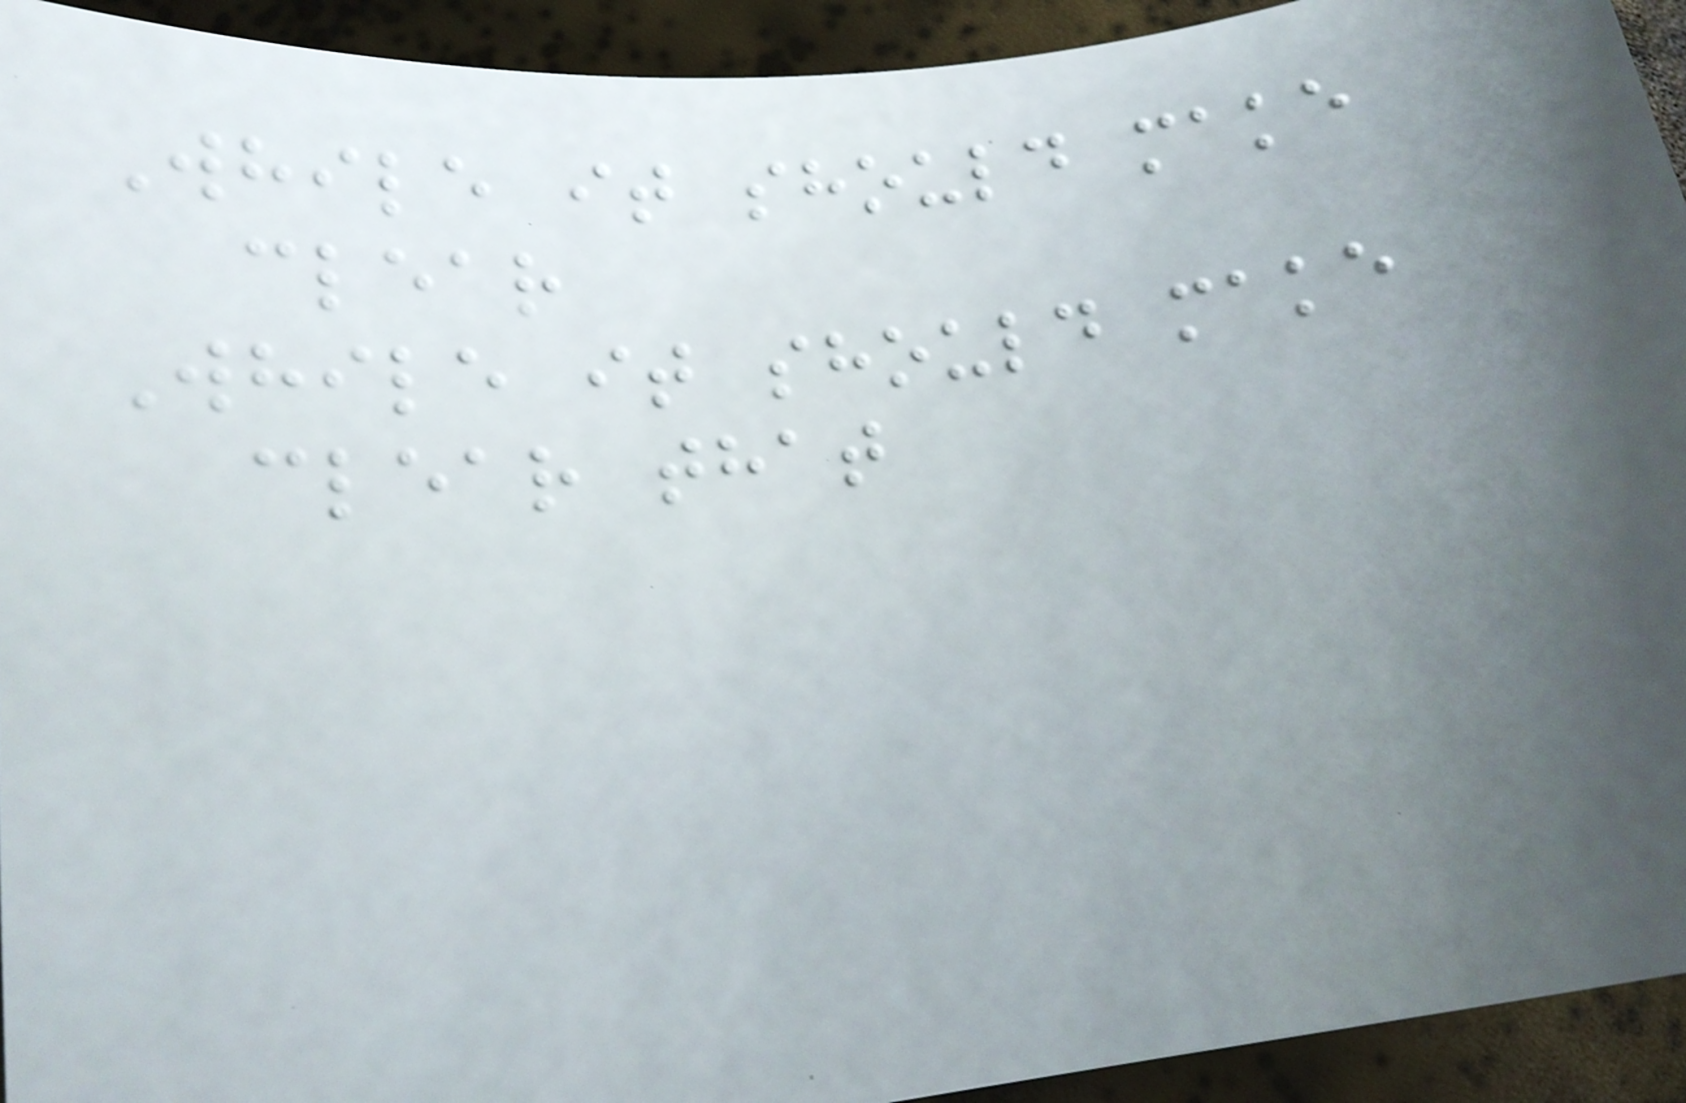While it should make
clear
While it should make
clear that
